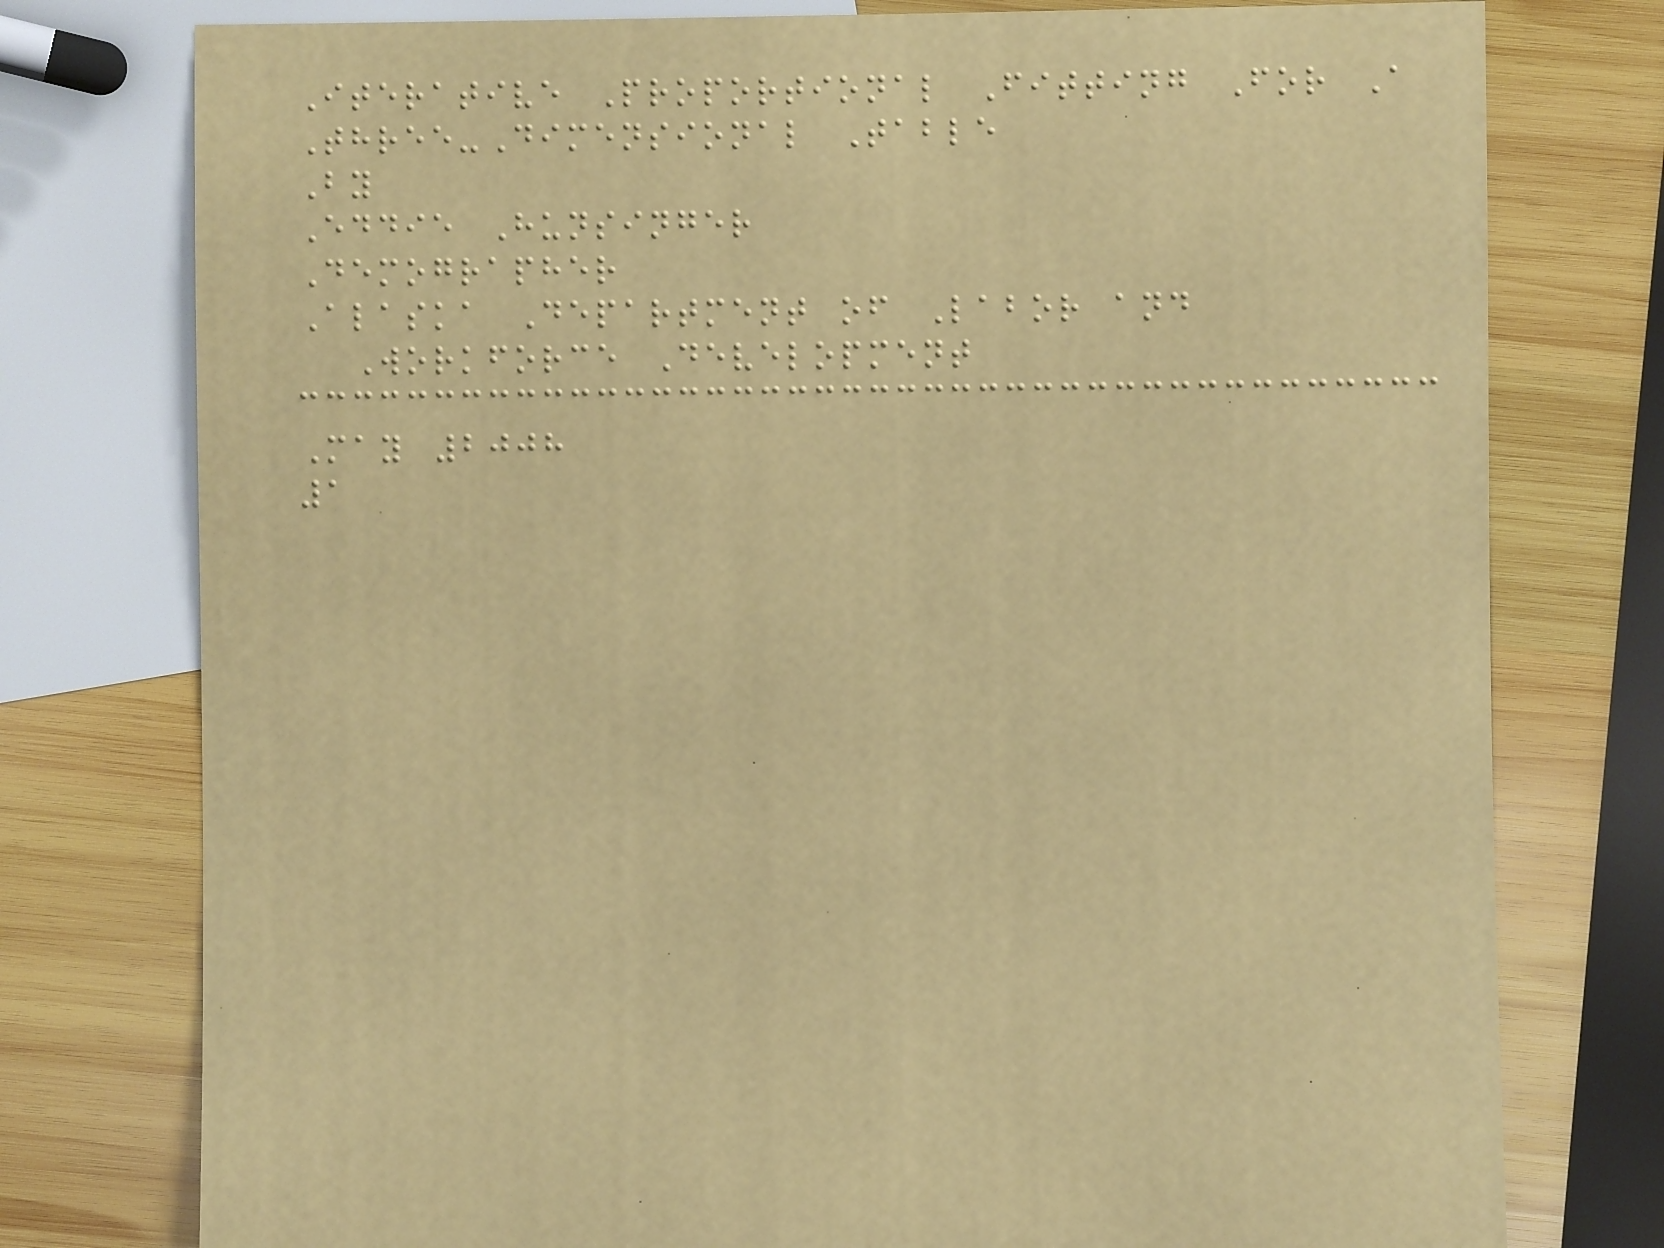Iterative Proportional Fitting For A
Three-Dimensional Table
By
Eddie Hunsinger
Demographer
Alaska Department of Labor and
Workforce Development
May 2008
1
